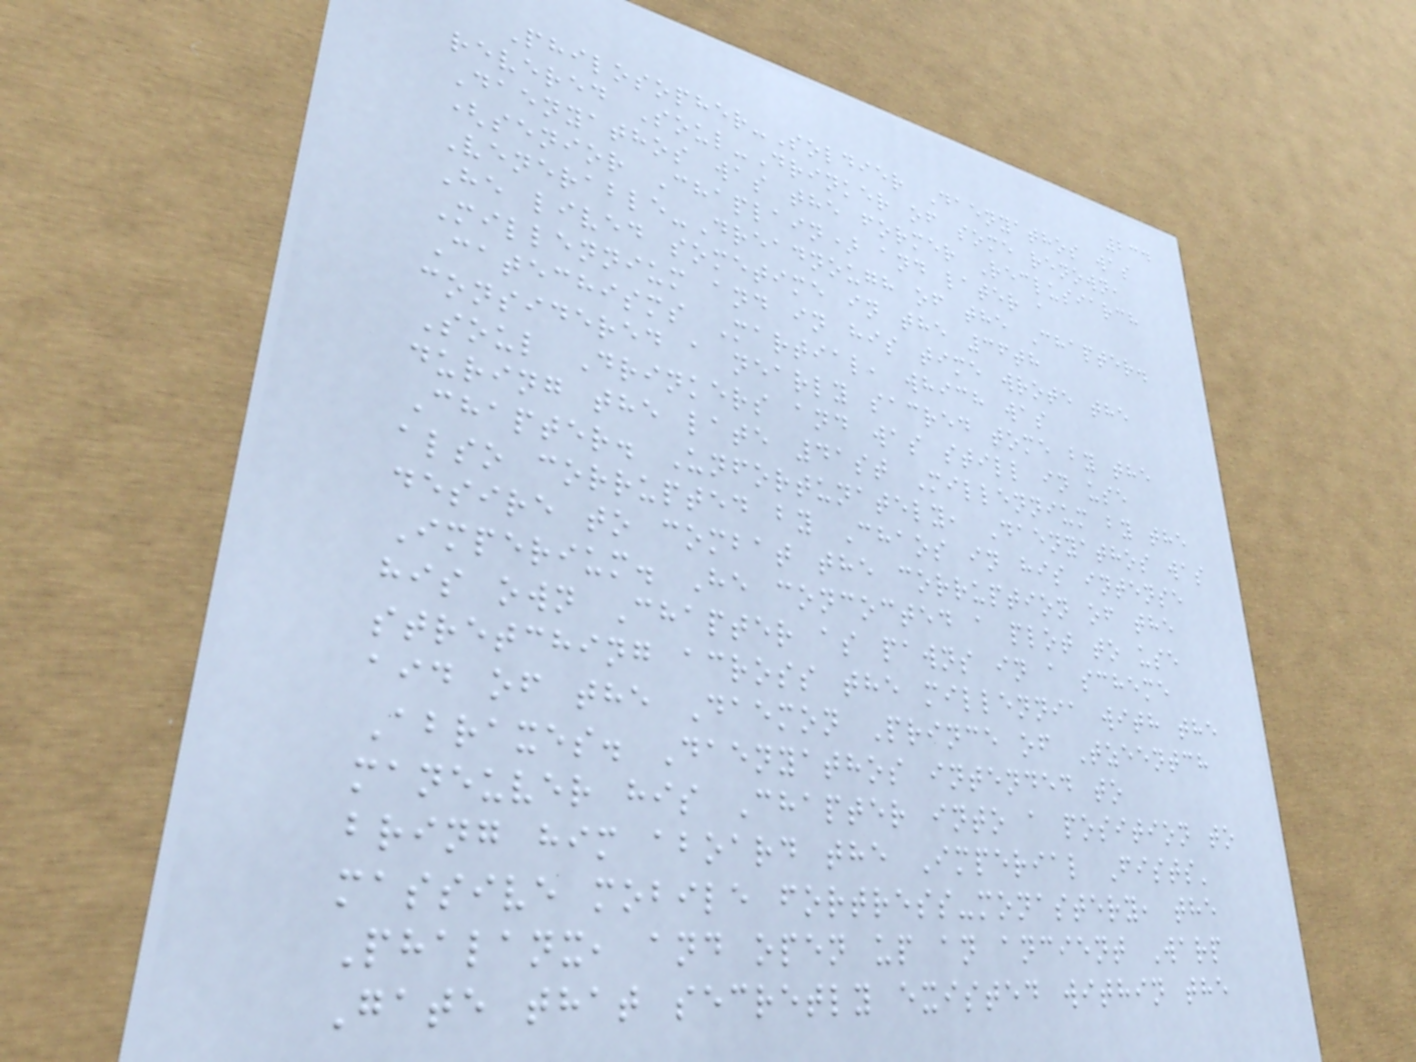234
Philosopher-Soldier Daenyathos was
revered Soul-Drinker of some renown,
Daenyathos was the former Reclusiarch
(senior Chaplain) and later a
Venerable-Dreadnough of the Chapter.
He lived sometime in the 36th
Millennium and in his time wrote the
Catechisms Martial, which was
considered a nearly sacred tome by the
Soul Drinkers and was still in use
during the late 41st Millennium by the
Chapter. Unfortunately, Daenyathos was
also corrupted by Chaos in his intense
desire to combat the corruption of the
Imperium. He concocted a plot to use
his own Chapter as pawns in a scheme
stretching across the millennia with the
aid of the Daemon Prince of Tzeentch
Abraxes. Daenyathos intended to
maneuver his Chapter into a position to
bring him aboard the Imperial Fists'
massive mobile fortress-monastery, the
Phalanx, and open up an ancient Warp
Gate that secretly existed within the
